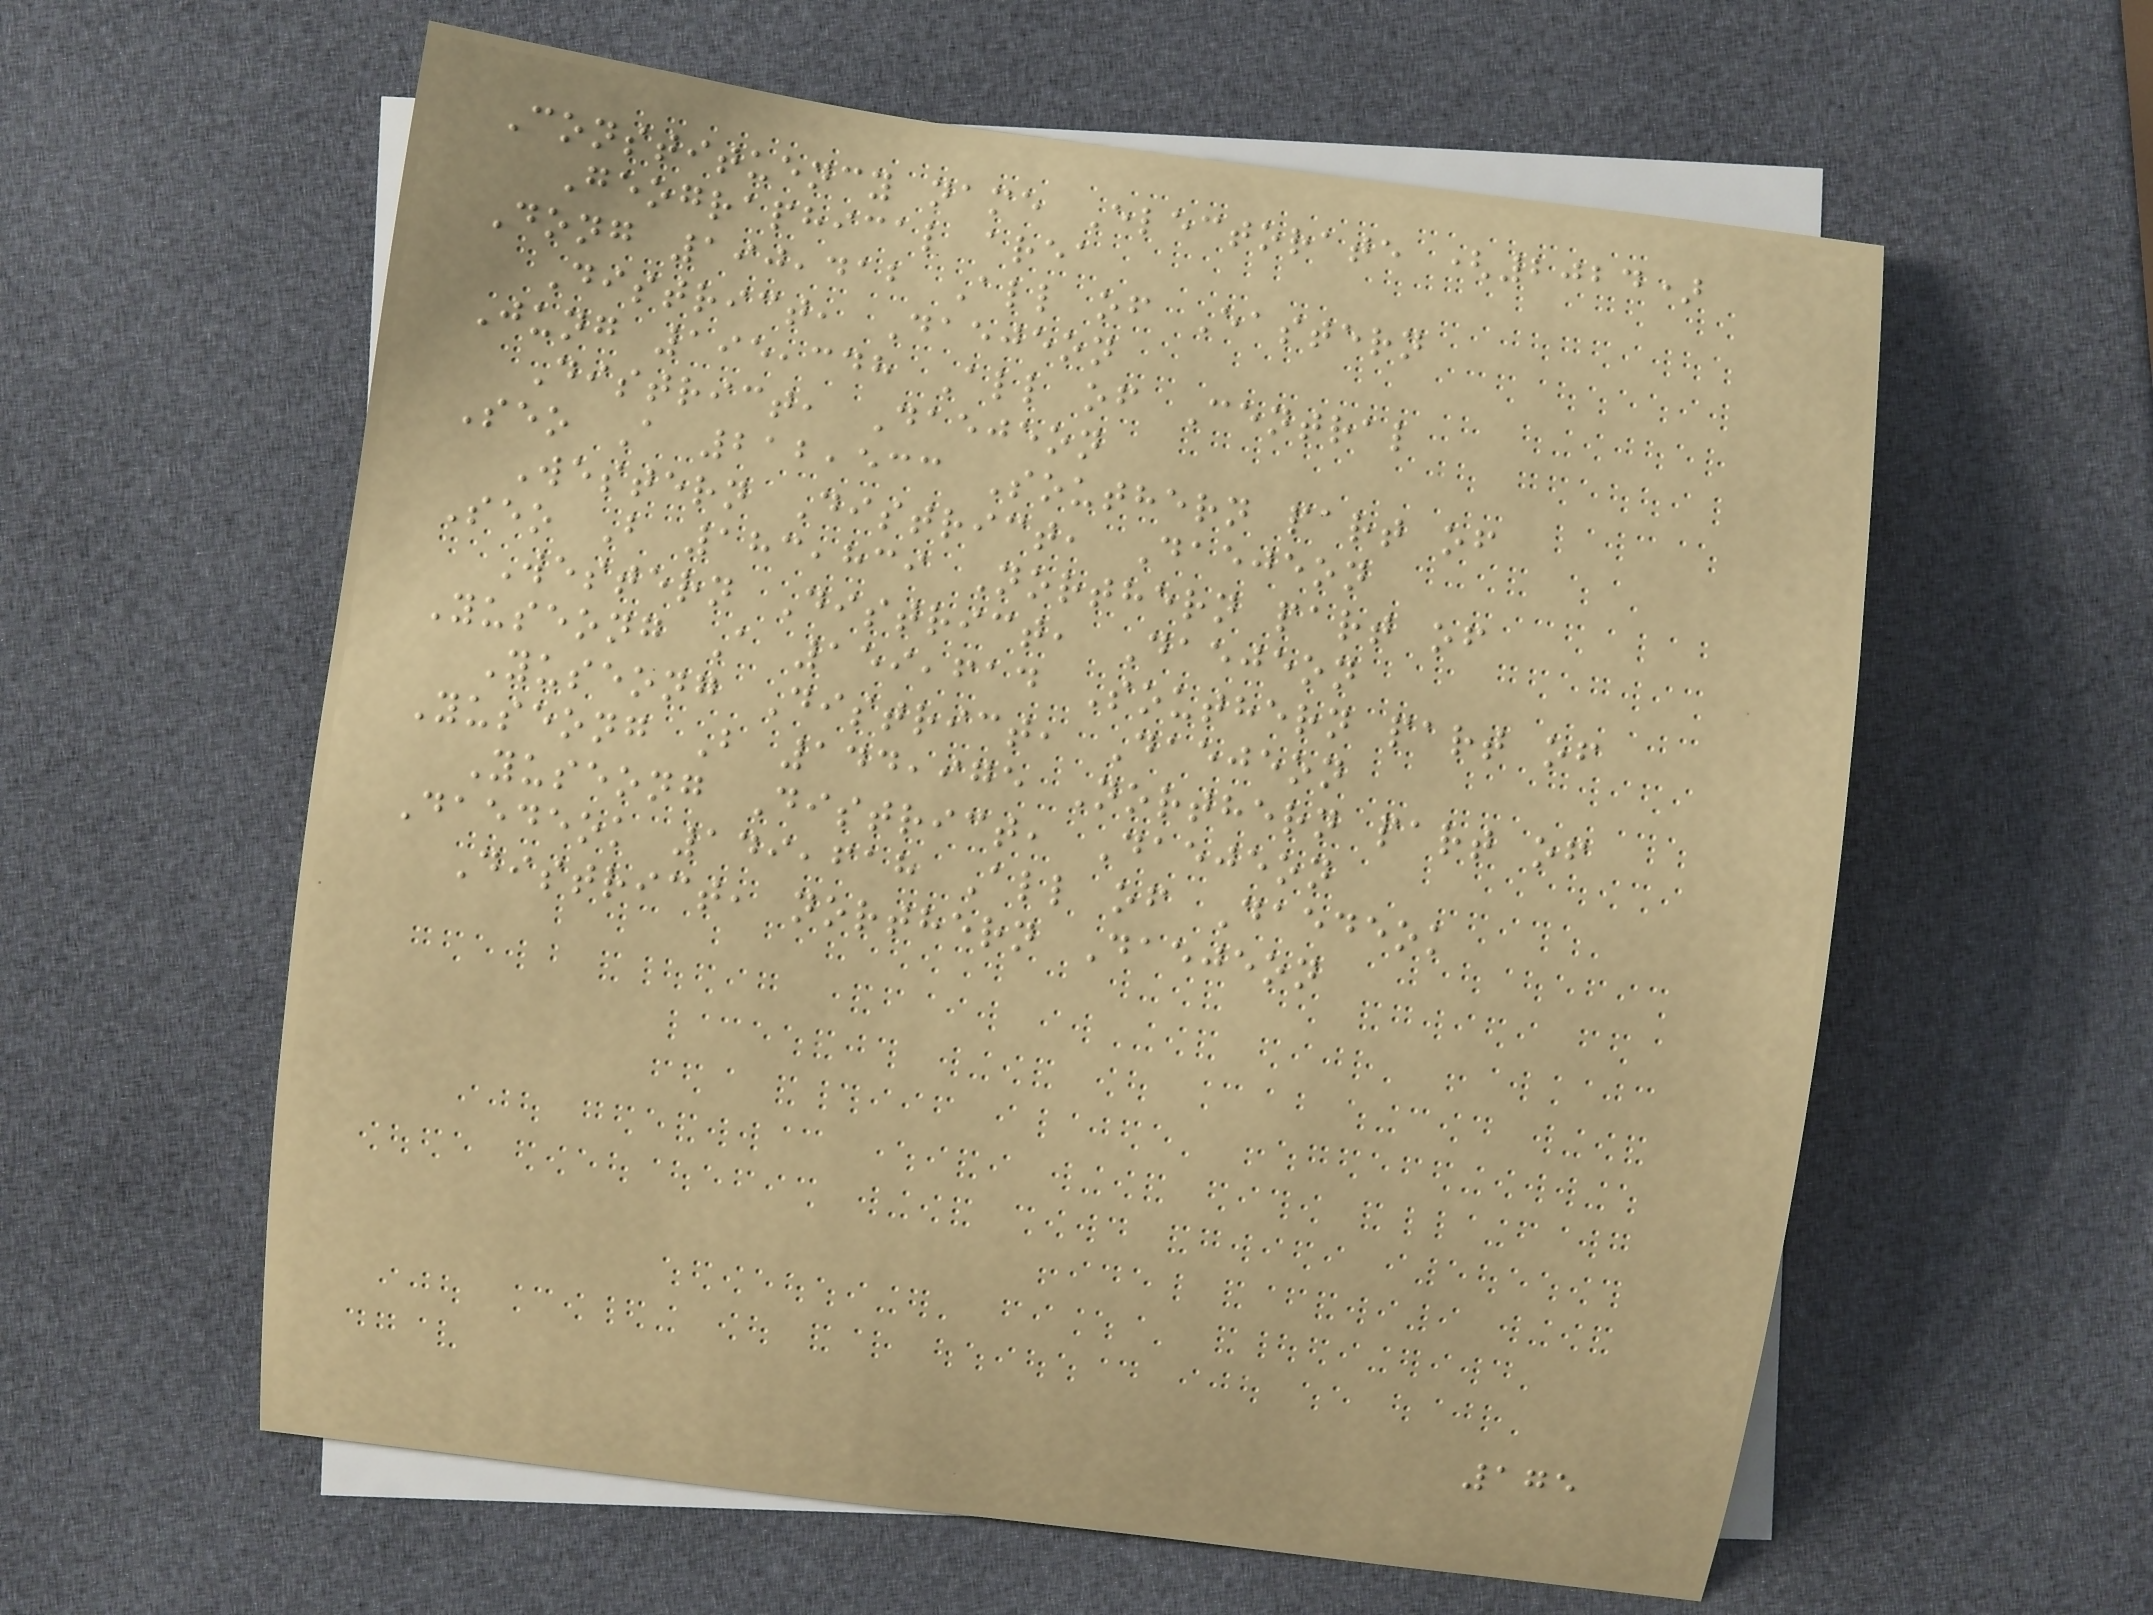Constituency name Electorate (2024)
Geographical area
Dong 190,412 All of Eastern
District, Daejeon
Jung 195,348 All of Central
District, Daejeon
Seo A 212,533 Southern part of
Western District, Daejeon
Seo B 183,839 Northern part of
Western District, Daejeon
Yuseong A 159,614 Southern part of
Yuseong District, Daejeon
Yuseong B 144,975 Northern part of
Yuseong District, Daejeon
Daedeok 149,618 All of Daedeok
District, northern Daejeon
175
